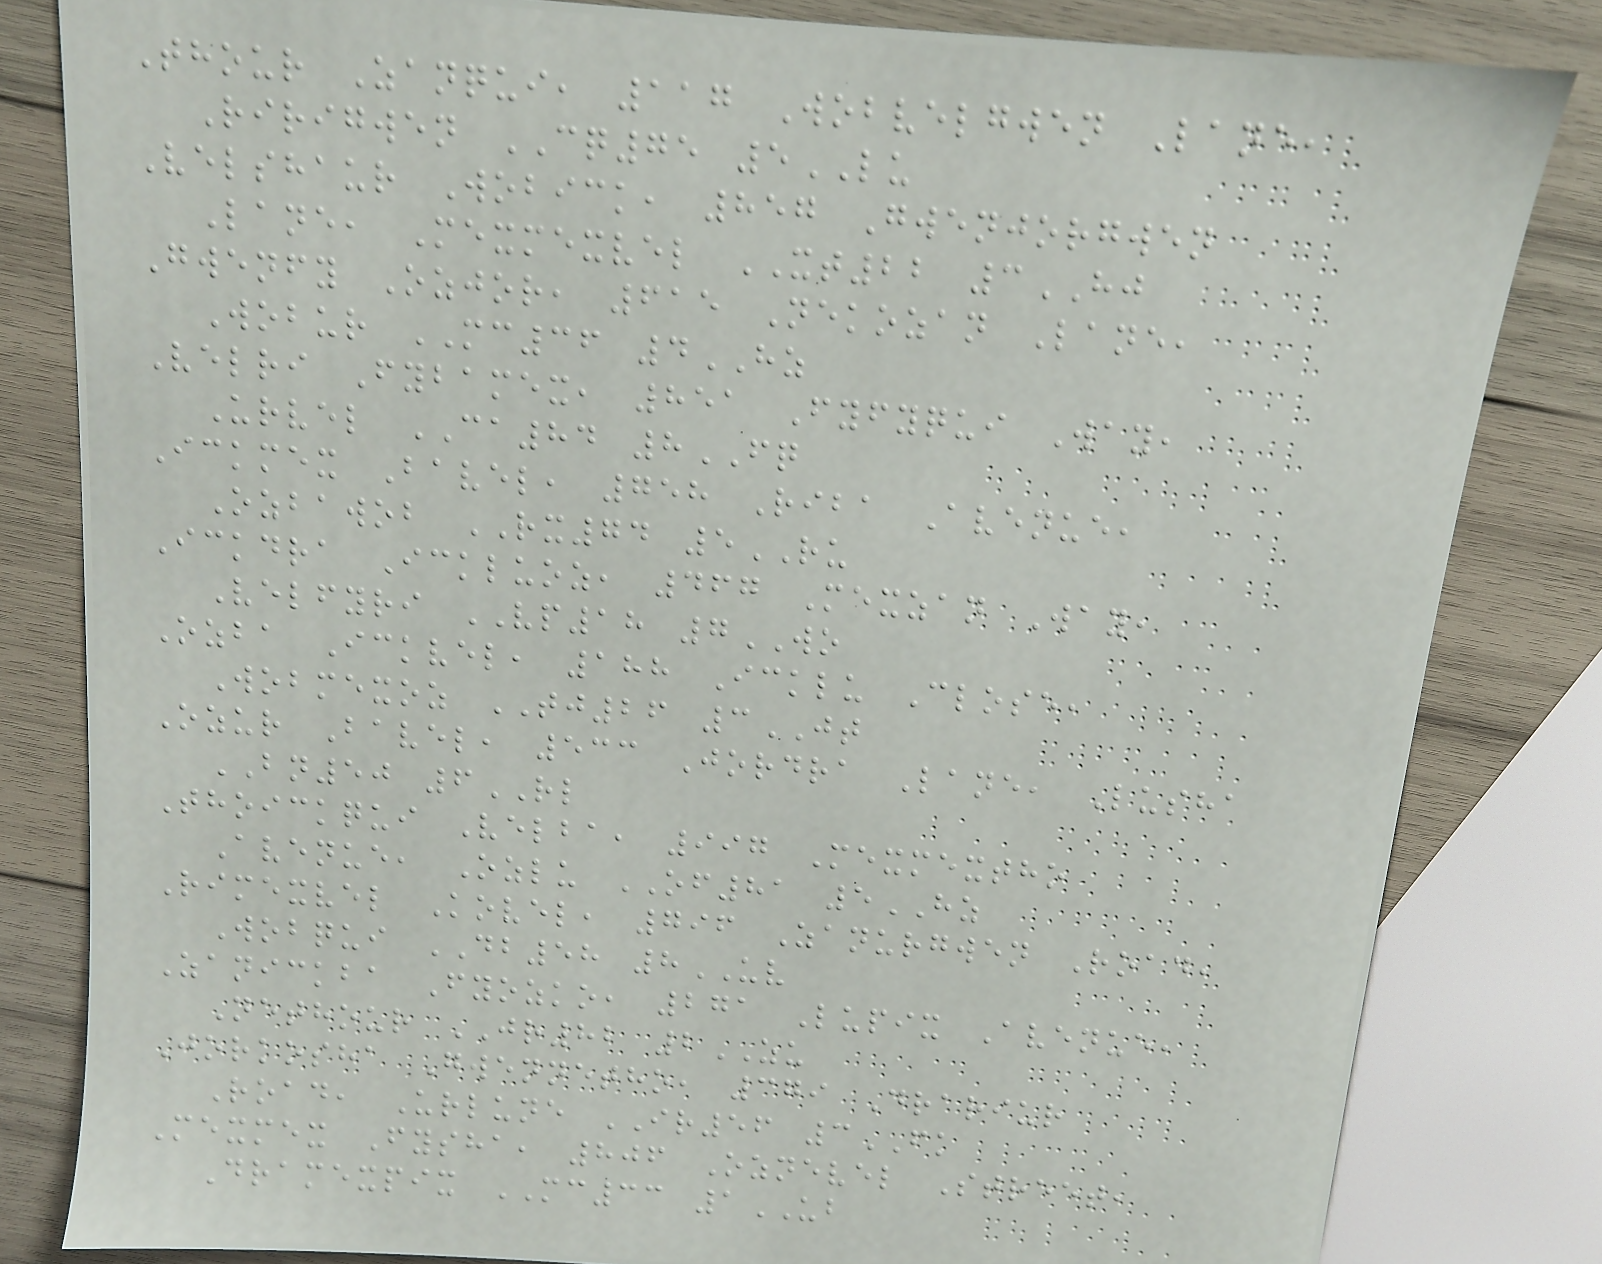Thour Zanqui, 117 Wobvelgwen Lane,
Ririgwen CQ75 5LU
Velshaur Wobick, 857 Gwenjorgwen
Lane, Mexmexvel XT22 3HJ
Gwenfy Ozjor, 615 Nekozan Lane,
Wobur MC36 4HZ
Velri Fybamex, 851 Fyfyqui Way,
Urvel CA84 8FQ
Ickmex Bavel, 758 Riba Avenue,
Ozbawob RX74 5RU
Ickdra Ickluoz, 467 Mexzan Way,
Velfyri VP18 7WO
Ozba Ickvel, 188 Icklu Close,
Wobmexoz TJ26 3JT
Ozur Bavel, 533 Jordra Lane, Lusha
BN50 6RL
Thoickqui Velba, 997 Mexmextho
Avenue, Ozlu OF81 5HZ
Rimexvel Kovel, 796 Zanurgwen Road,
Wobqui DB58 8UV
Zanickba Fyozko, 271 Lupix Avenue,
Nethour JR82 2ZU
Jorkosha Gwennetho, 379 Drariur
Road, Urlune IR56 3FK
Mexmex Fysha, 806 Oznevel Street,
Dramexpix MC33 1UB
